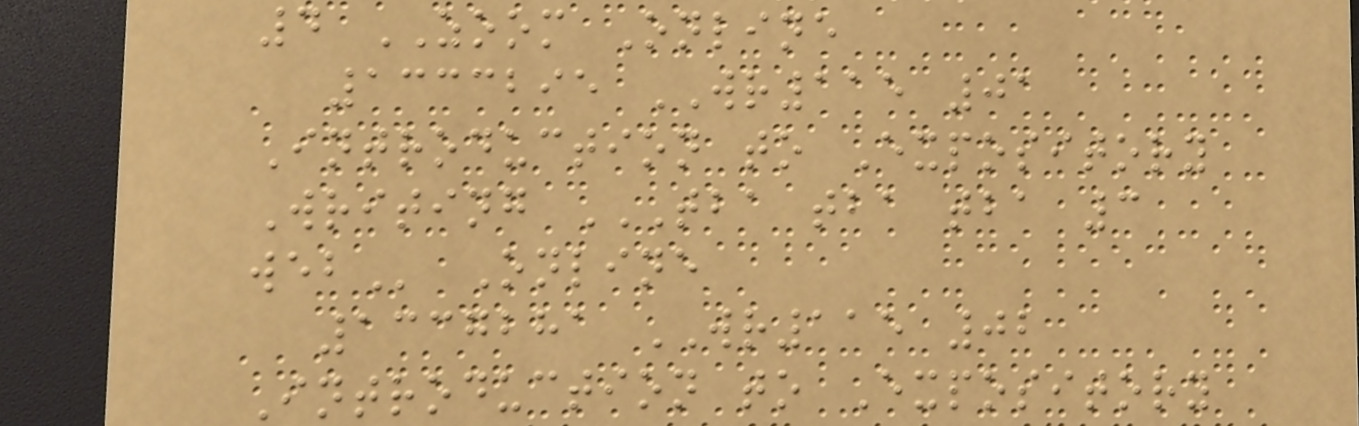4 ZOOM Online
1333295 WR115 01
Introduction to Expository
Writing TBA TBA TBA 3
WEB Online
1337281 WR115 02
Introduction to Expository
